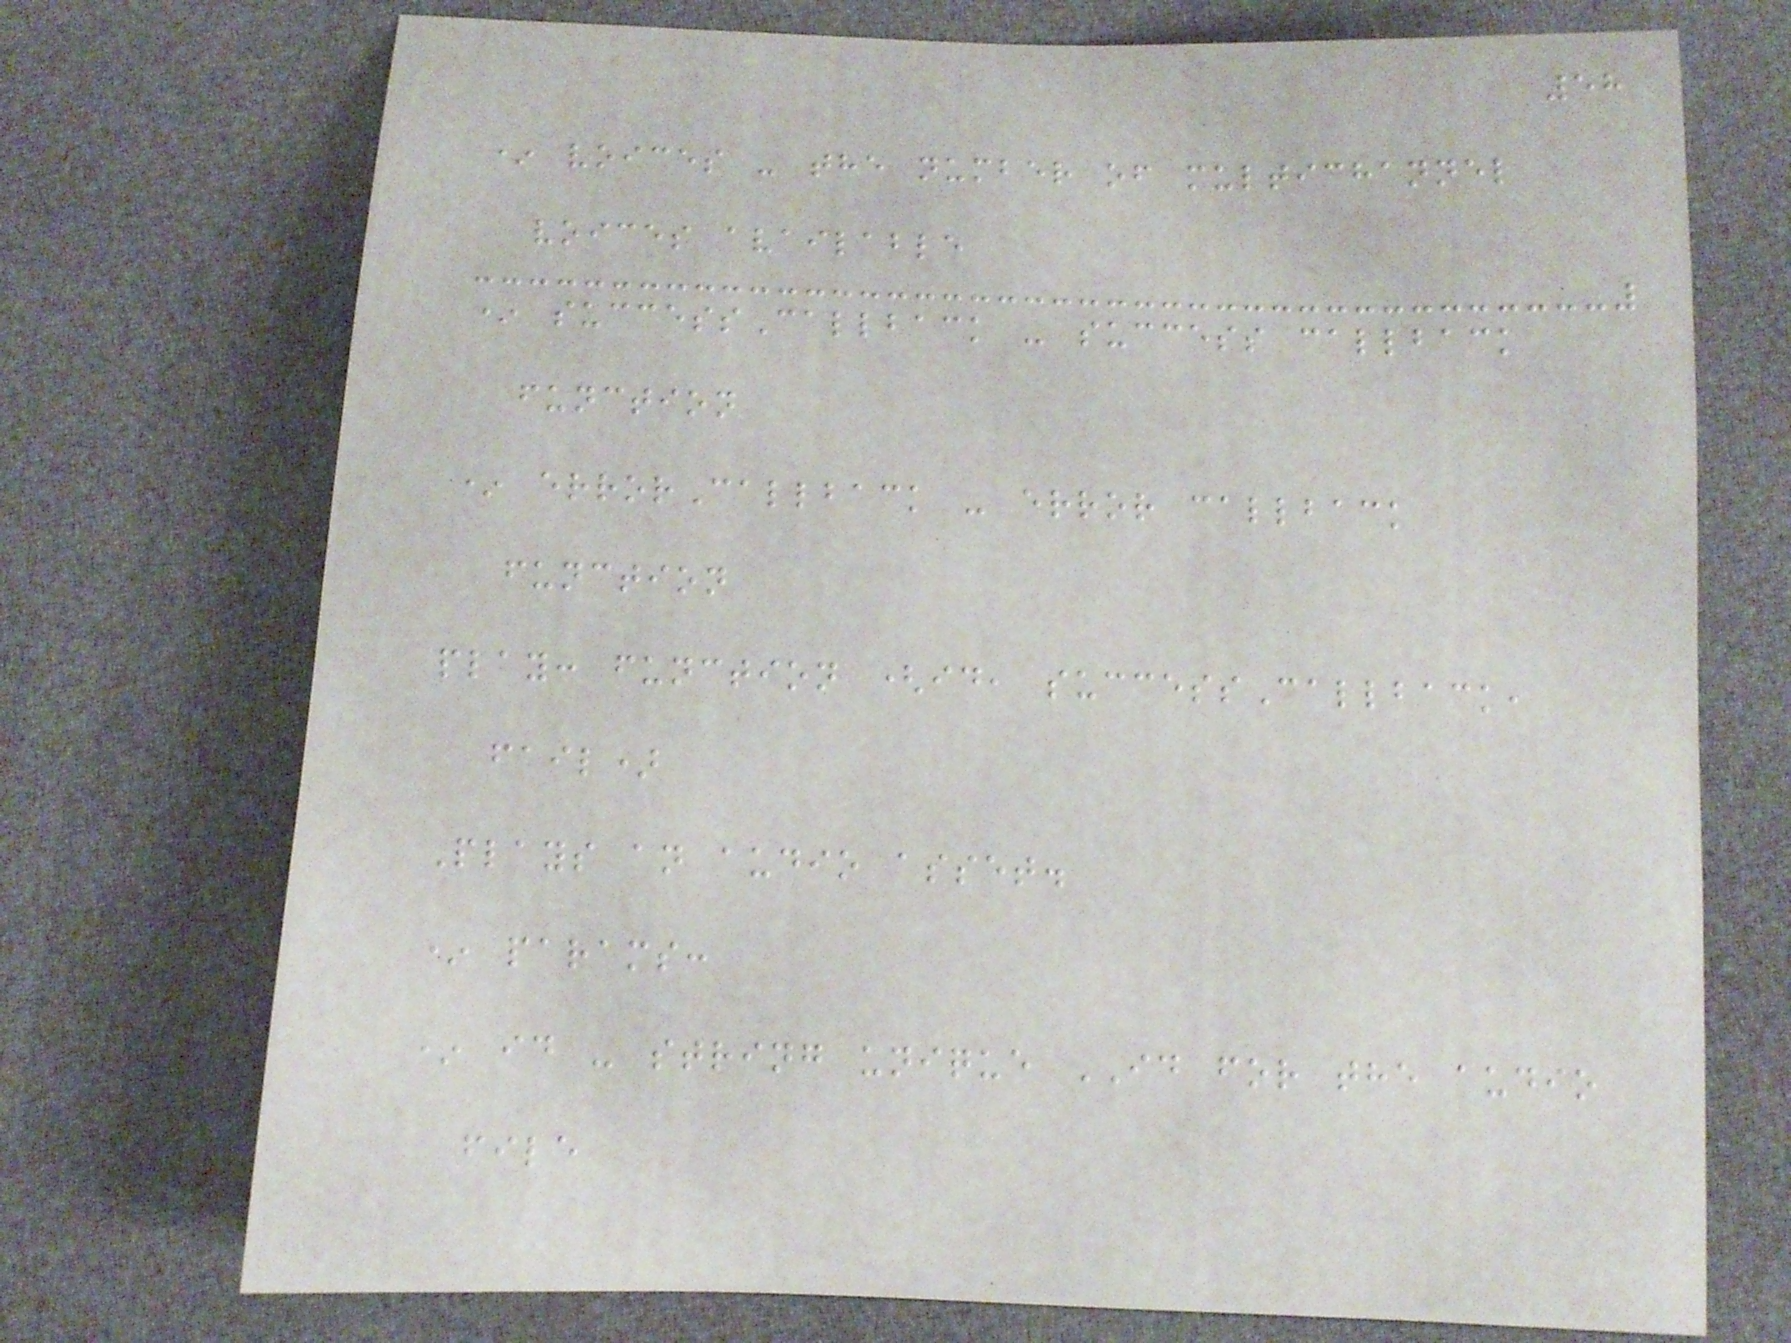58
* voices - the number of multichannel
voices available
* successCallback - success callback
function
* errorCallback - error callback
function
play: function (id, successCallback,
fail)
Plays an audio asset.
* params:
* id - string unique ID for the audio
file
